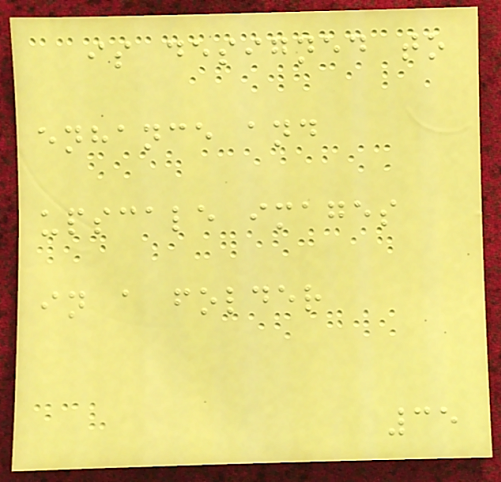is designed to
enhance and
upscale images
in a folder
35
